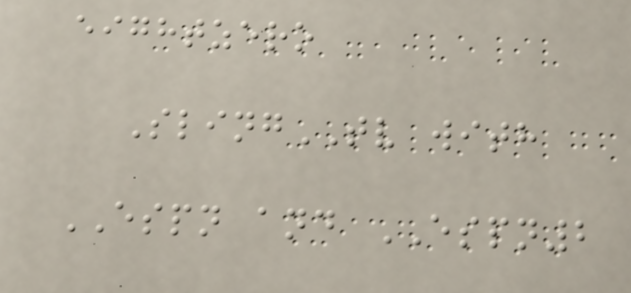eightzero
SlingTV with
ESPN and ESPN2
